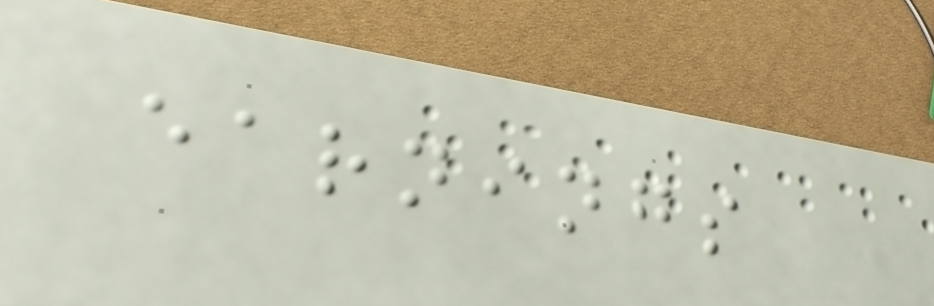earnings
